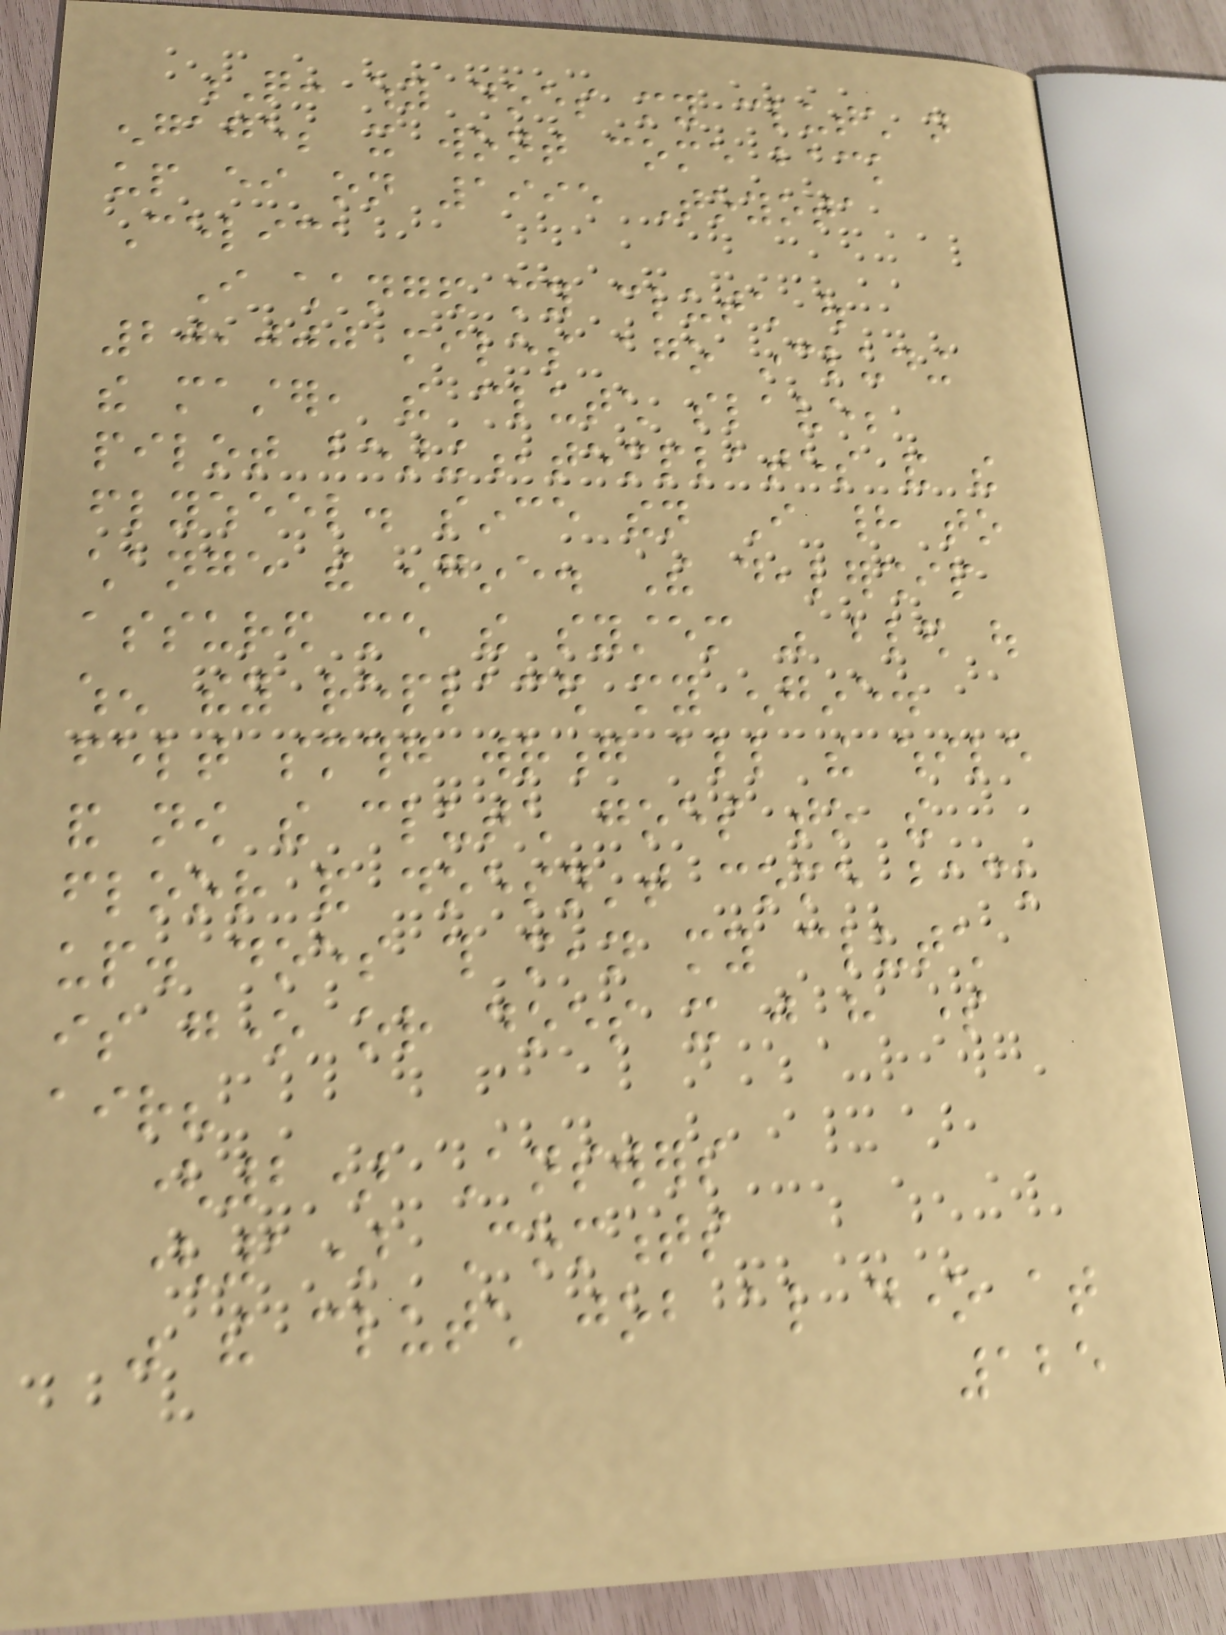Q: why does my clutch not
engage; it wont come back
up either on 1995 Toyota
Celica
I changed my clutch out
20,000 miles ago including
the master, the clutch slave;
pilot bearing,templates and the
flywheel. since then I had to
change the engine. The dealership
assured me the system was bled out
when they replaced my engine.
felt smthg wrong all the while
and now the clutch goes to the
floor and doesn't come back
up. does this mean my clutch
is gone or does it just have some
air?
(2) Answers
(1) Comments
was the clutch job also done at
125
